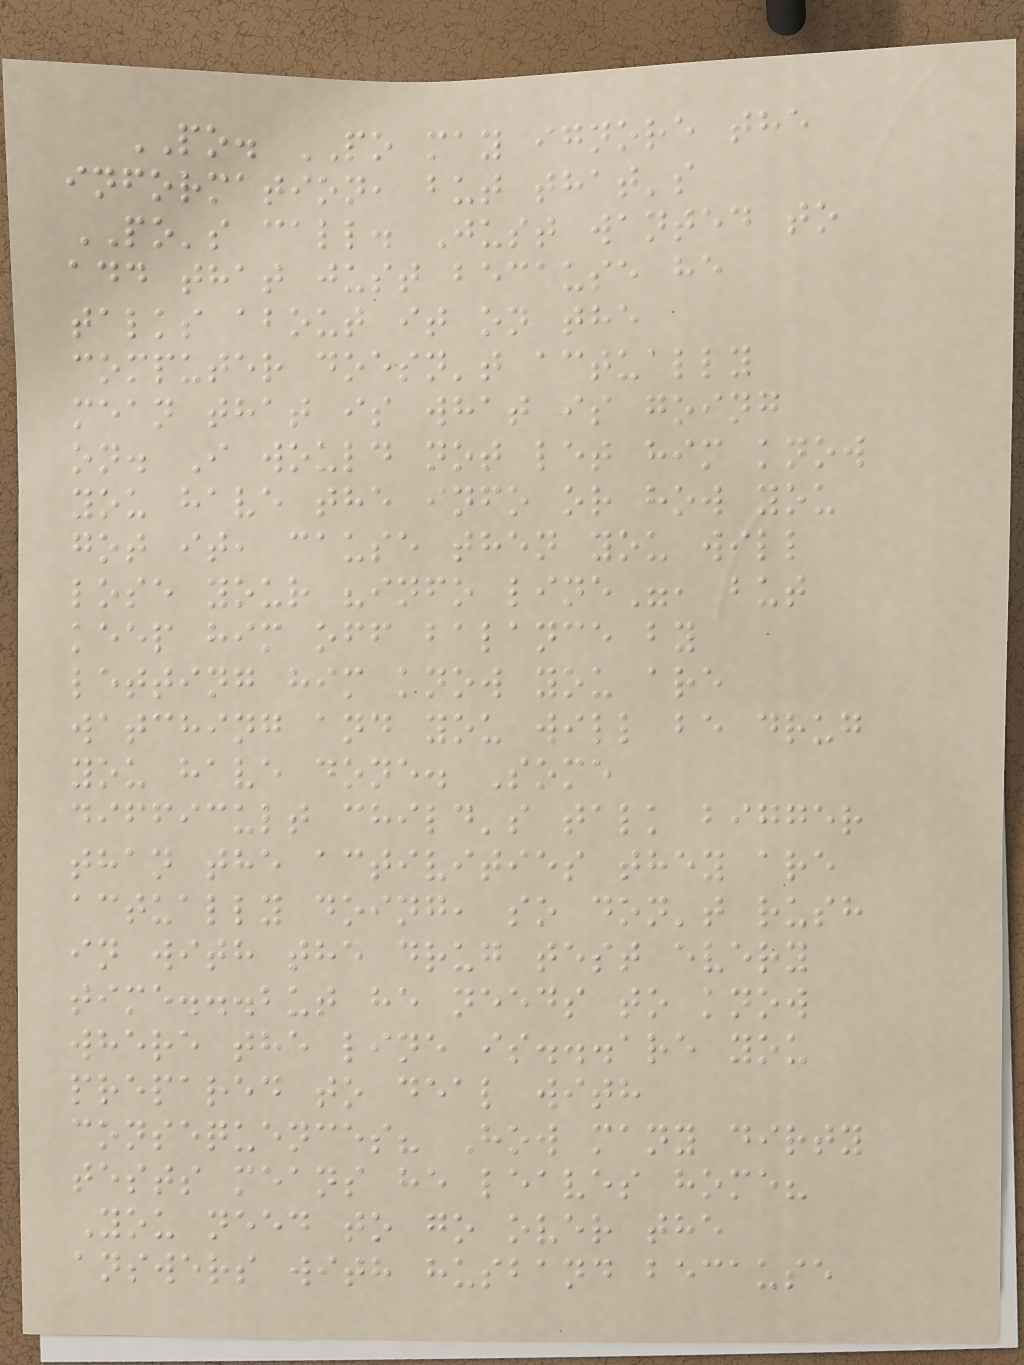PO. PO may ignore the
information, but that's
PO's call. Just wanted to
add that just because he
talks about it on the
computer doesn't actually
mean that is what is going
on. I would not let him know
you have the info or how you
got it, cause then you will
lose your "info line", but
keep him off balance by
letting him know you are
watching and you will be drug
you have done. Some
difficult child's talk bigger
than the activities they are
actually doing, so don't rush
in with the drug test every
time...but he needs to know
where the line is...are you
prepared to deal with
consequences? How many dirty
tests means he leaves home?
You need to go over the
answers with husband because
